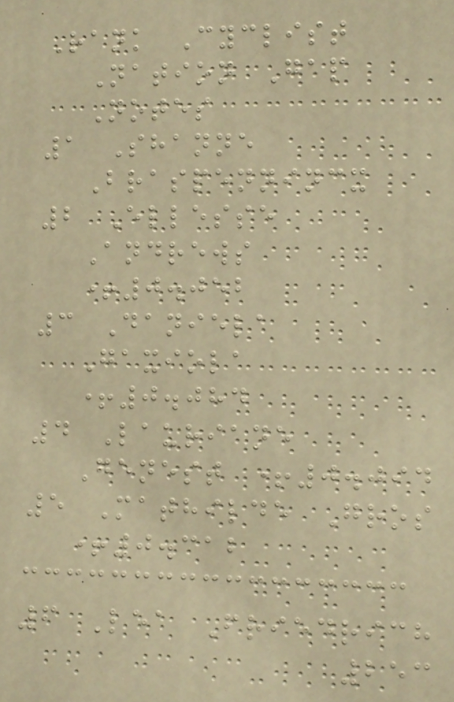Rank Cyclist
Nation Gap
Notes
1 Shanne
Braspennincx
2 Ellesse
Andrews
+0.052
3 Daniela
Gaxiola
+0.084
4 Lauriane
Genest +0.094
5 Mathilde Gros
+0.312
6 Lea Friedrich
253
